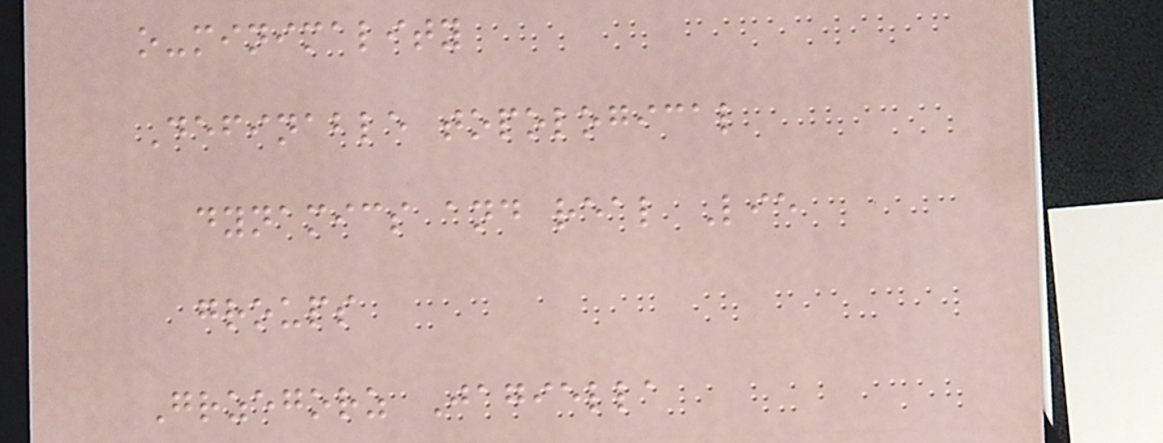o-minimality
Definable topological
dynamics and real Lie
groups
Grzegorz Jagiella
